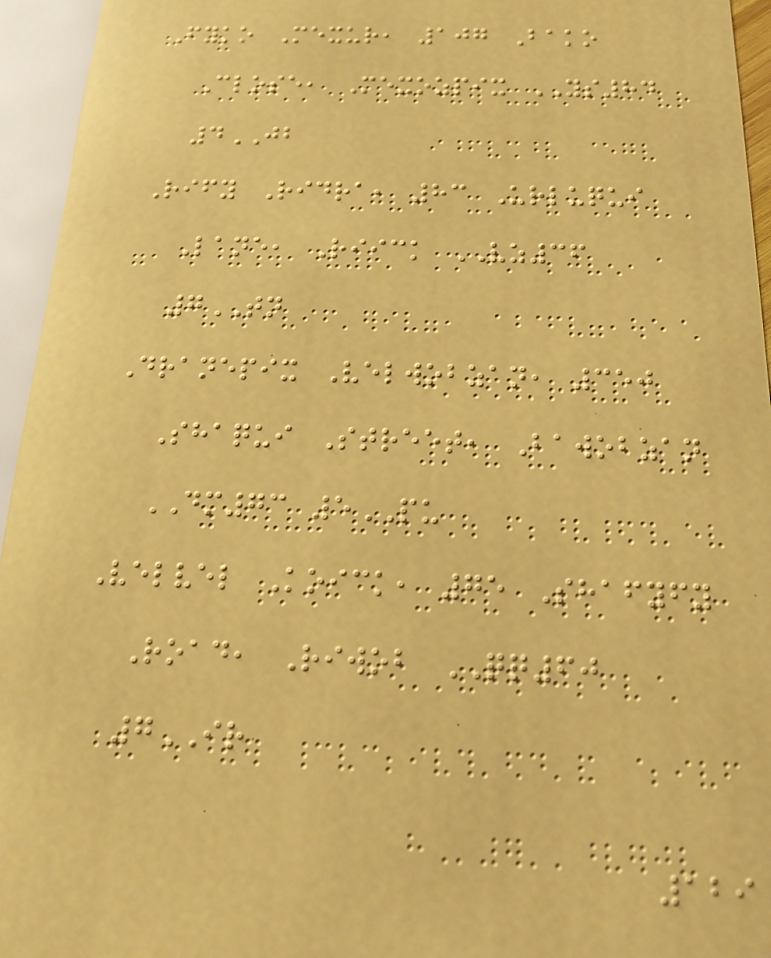Fyko Mexur, 107 Bako
Close, Mexozpix YS84
4JB
Rify Ridra, 83 Urluqui
Lane, Riick VZ36
7TN
Dranepix Velwobzan, 350
Shaqui Street, Bawobzan
DM73 5PU
Velvel Koick, 75 Shafyfy
Road, Riwob QQ60
7IR
129
